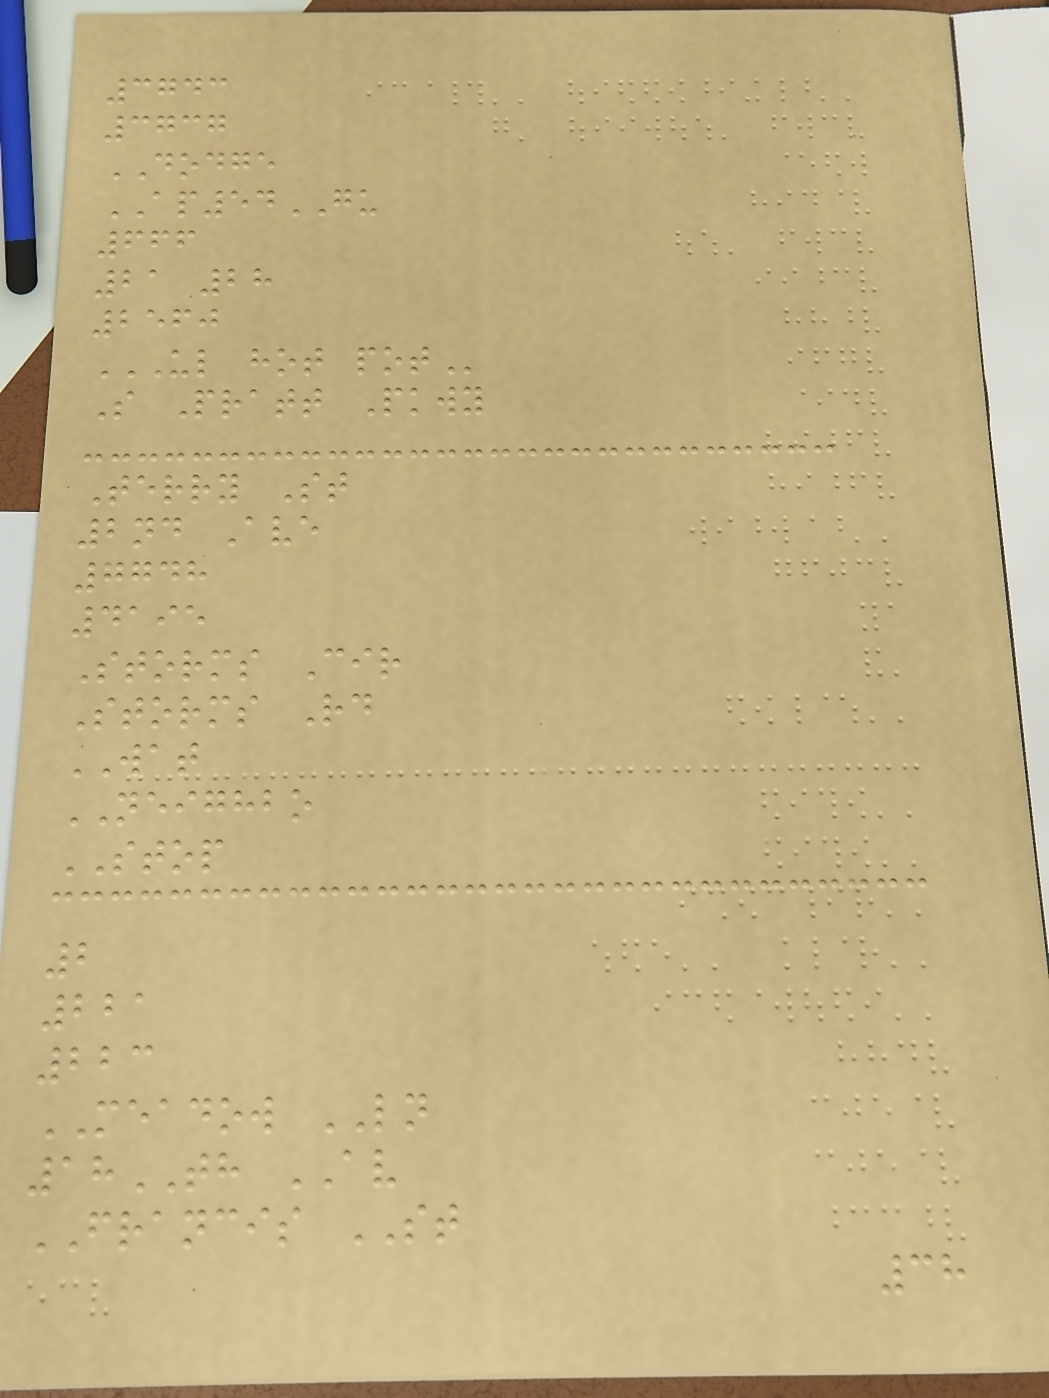3743
3737
DODGE
AP54GU
666
21 28
2560
UL HOT POT
S Pratt Pkwy
Terry St
2nd Ave
7748
4195
Storms Cir
Storms Rd
WAT
NEIGHBO
STOP
2
221
223
MEADOW LN
18TH AV
FRANCIS ST
38
